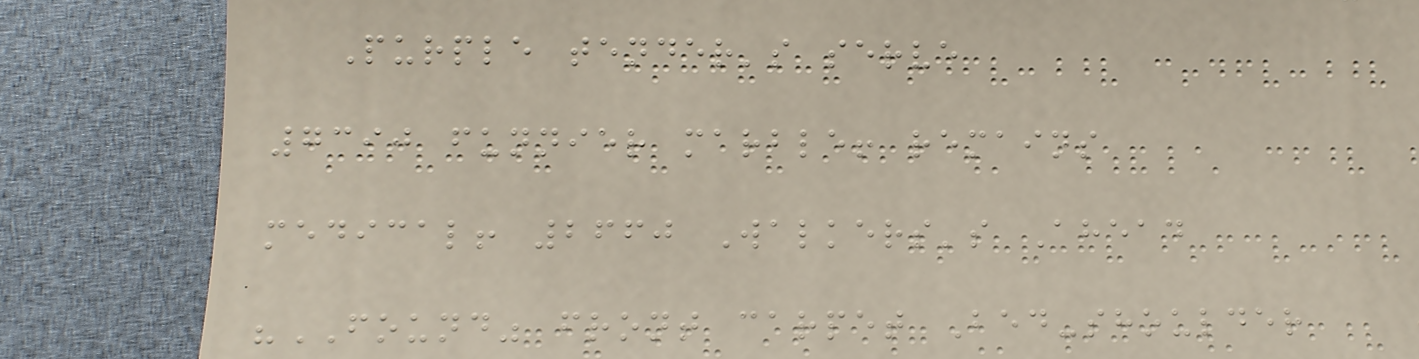Purple tender's serve
7390 funnier marble! remains
medical! 2660 Walkers's Ahead
"FOUND" front carpet Bed-shoulder
